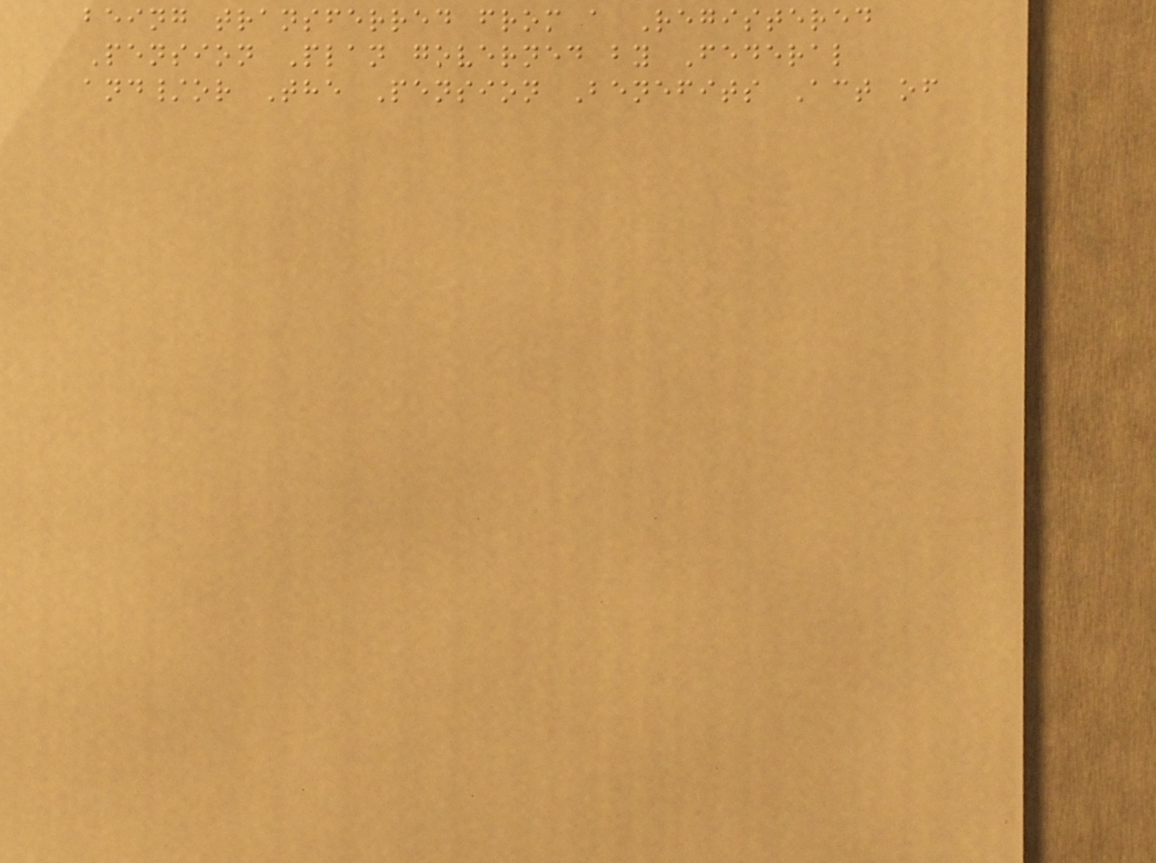being transferred from a Registered
Pension Plan governed by Federal
and/or The Pension Benefits Act of
